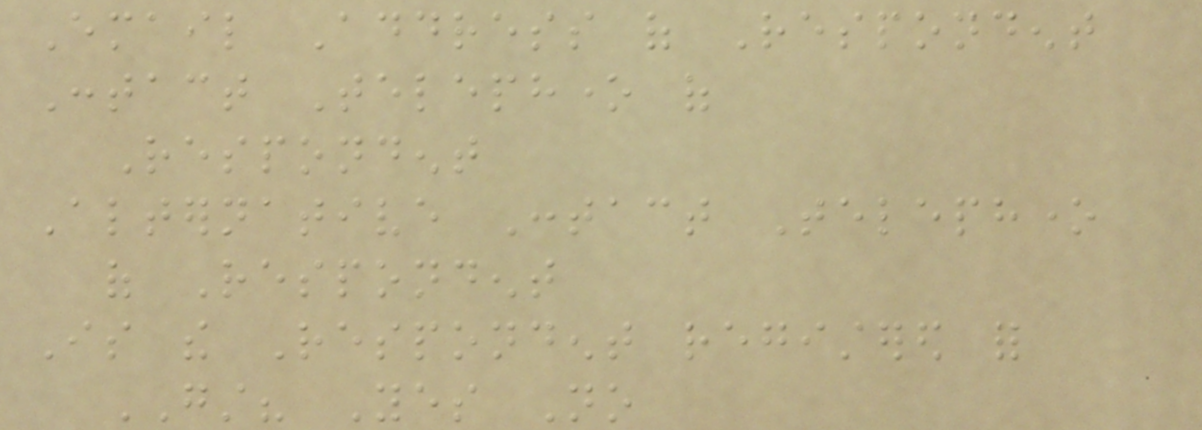Email Address of Respondent
Contact Telephone of
Respondent
Alternative Contact Telephone
of Respondent
Is the Respondent registered for
GST? Yes No
